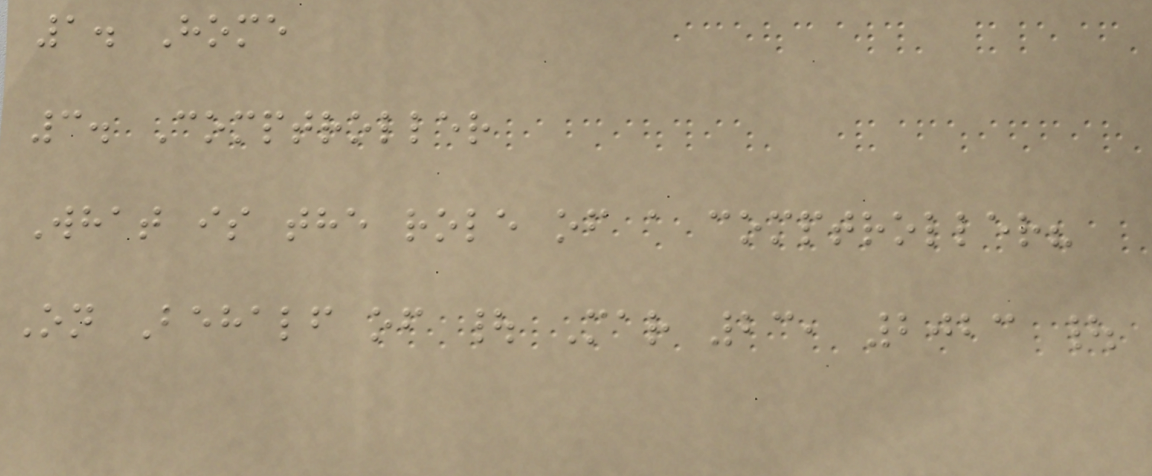1. Home
3. Comptroller
What is the role of a comptroller?
On Behalf of | Mar 23, 2023 |
